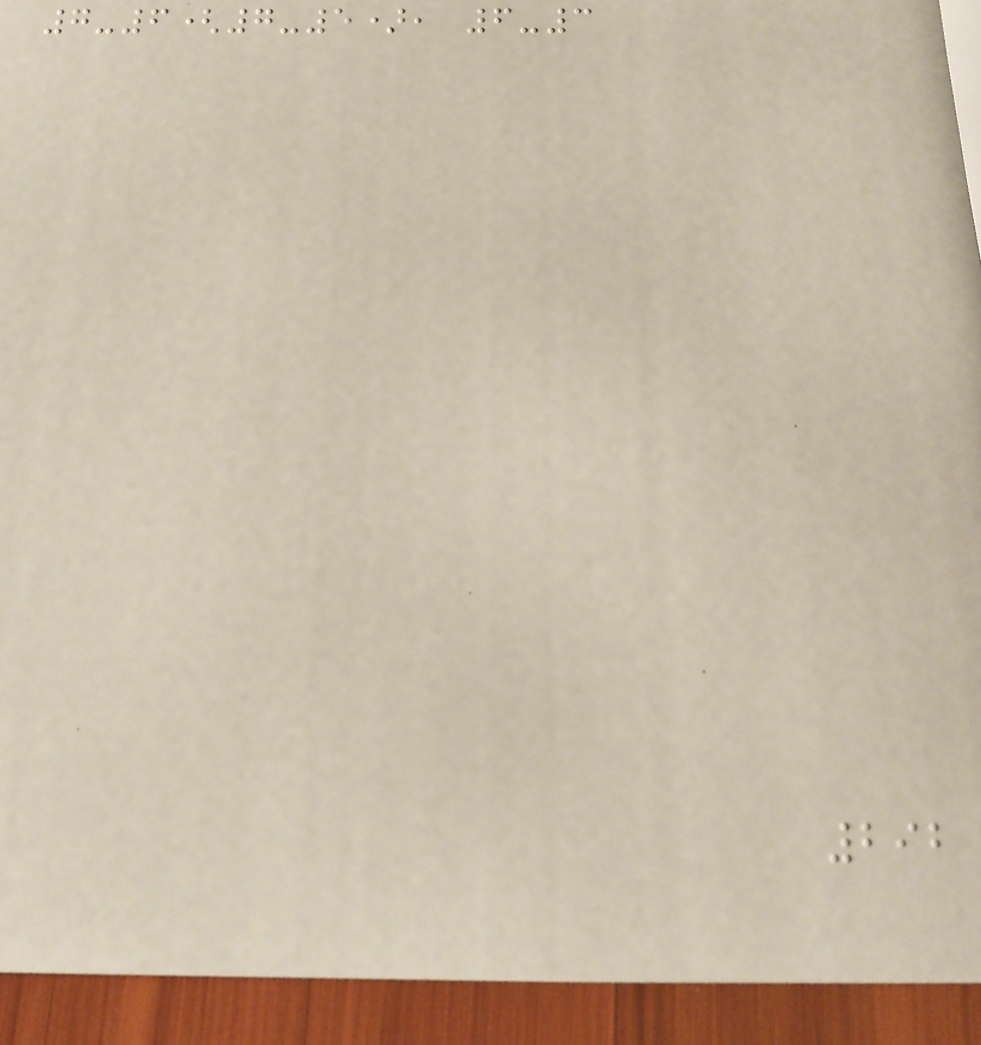7-6(7-5), 6-3
292
